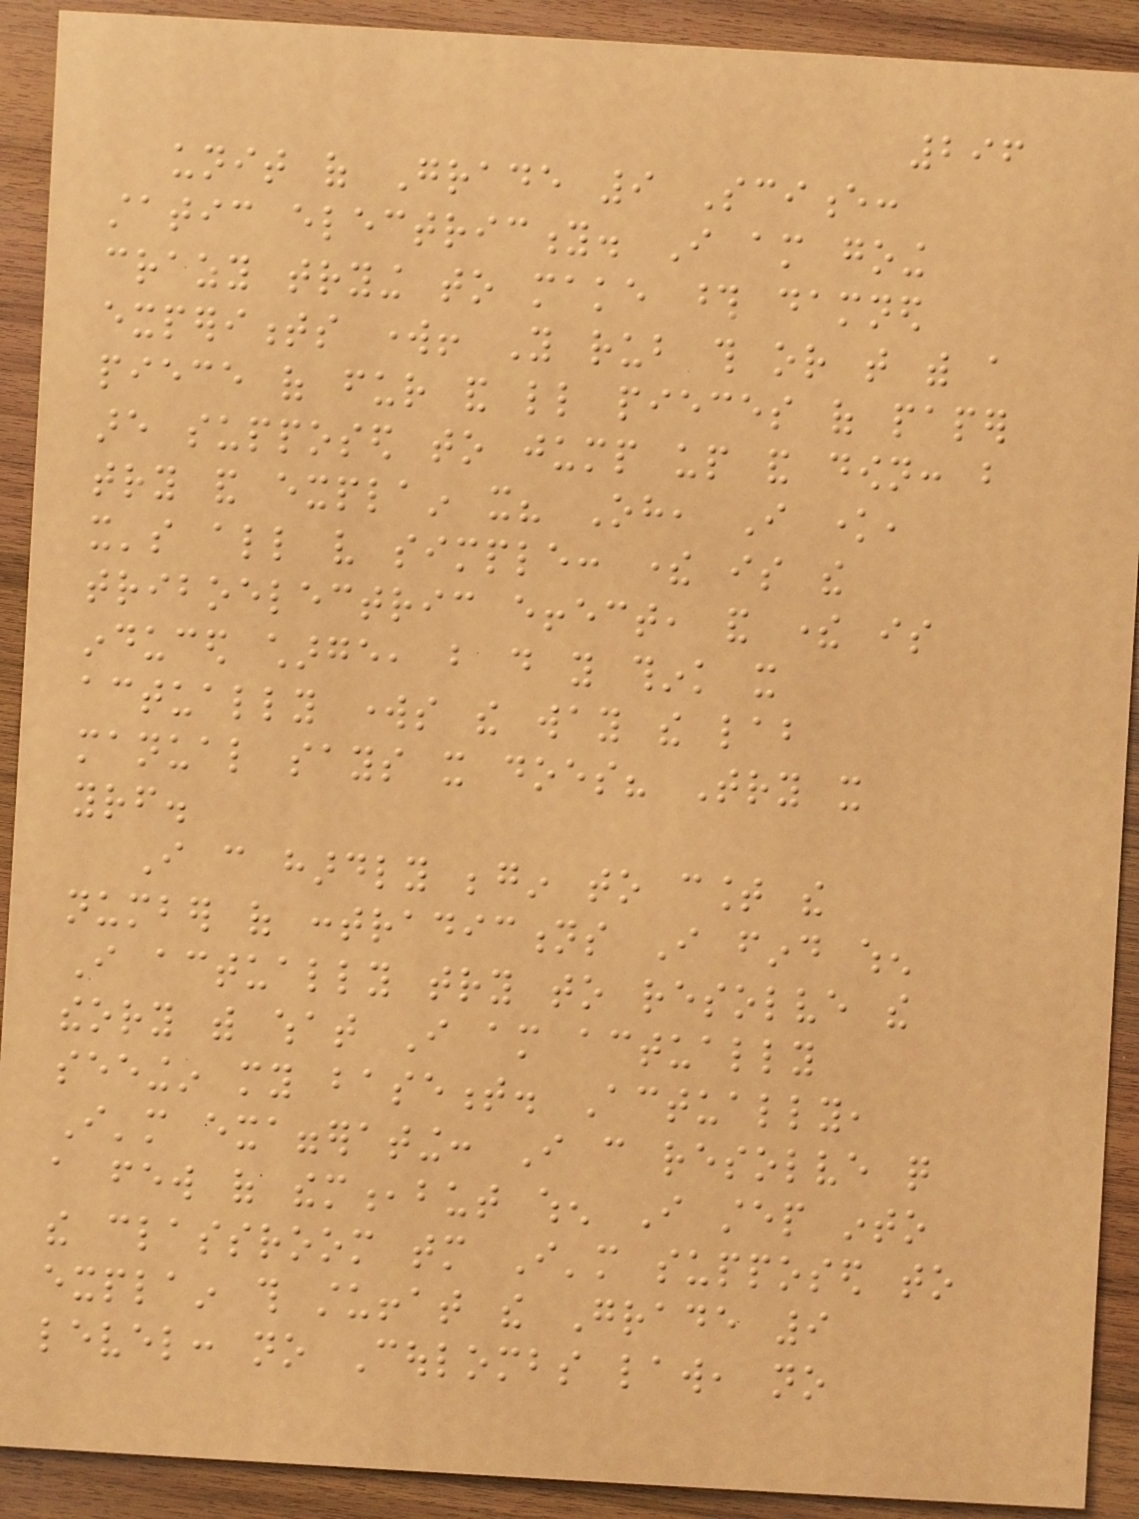296
unit of Grade 9 Science:
static electricity. I am going
crazy trying to make those damned
experiments work! You rub this or that with a
piece of fur and little pieces of paper
are supposed to jump up and down: but
try and explain it? Oh, I know,
it's all very simple: there is the
triboelectric effect, and there is
induced charge, but do you think it
actually works the way the lab
manual says it does? Try it
yourself.
I can hardly begin to count the
number of contradictions I find when
I actually try to resolve the
theory with what I am actually
seeingin my basement. Actually,
I'm exaggerating: I can resolve quite
a few of them,but when I step into
the classroom tomorrow I'm supposed to
explain this stuffat the Grade 9
level: no Coulombs law, no
